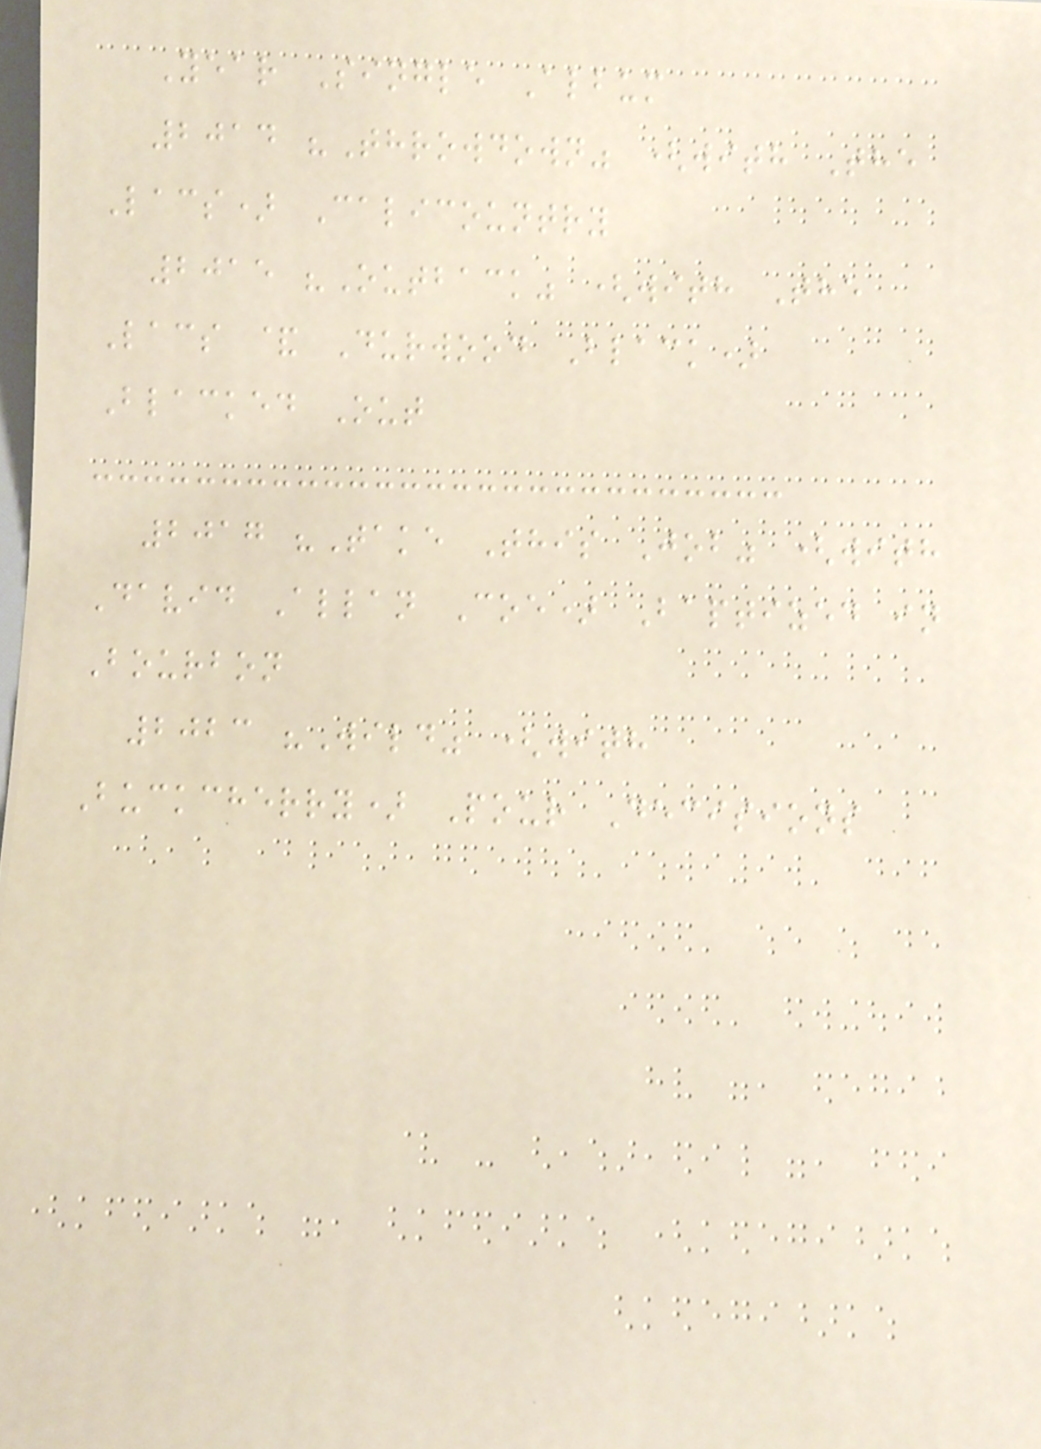Year Single Album
2014 "Throwdown" (with The
Lacs) Calicountry
2015 "Outback" (with The
Lacs & Durwood Black)
Blacked Out
2017 "Take This Job" (with
David Allan Coe) Baptized in
Bourbon
2023 "Wild" (with
Buckcherry) Pour Decisions
